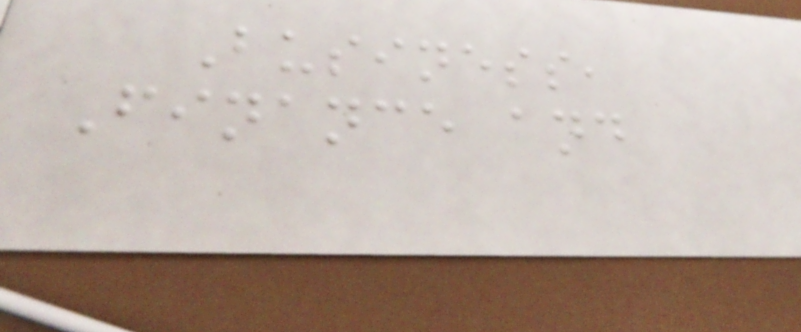Business,
Finance and
